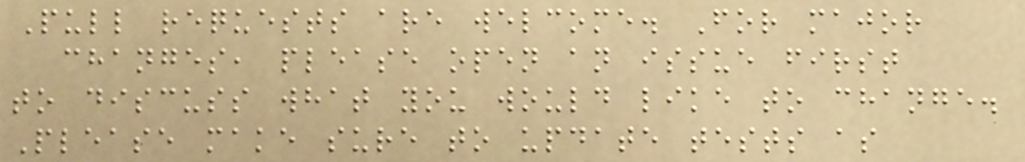Pull requests are welcome. For major
changes, please open an issue first
to discuss what you would like to change.
Please make sure to update tests as
